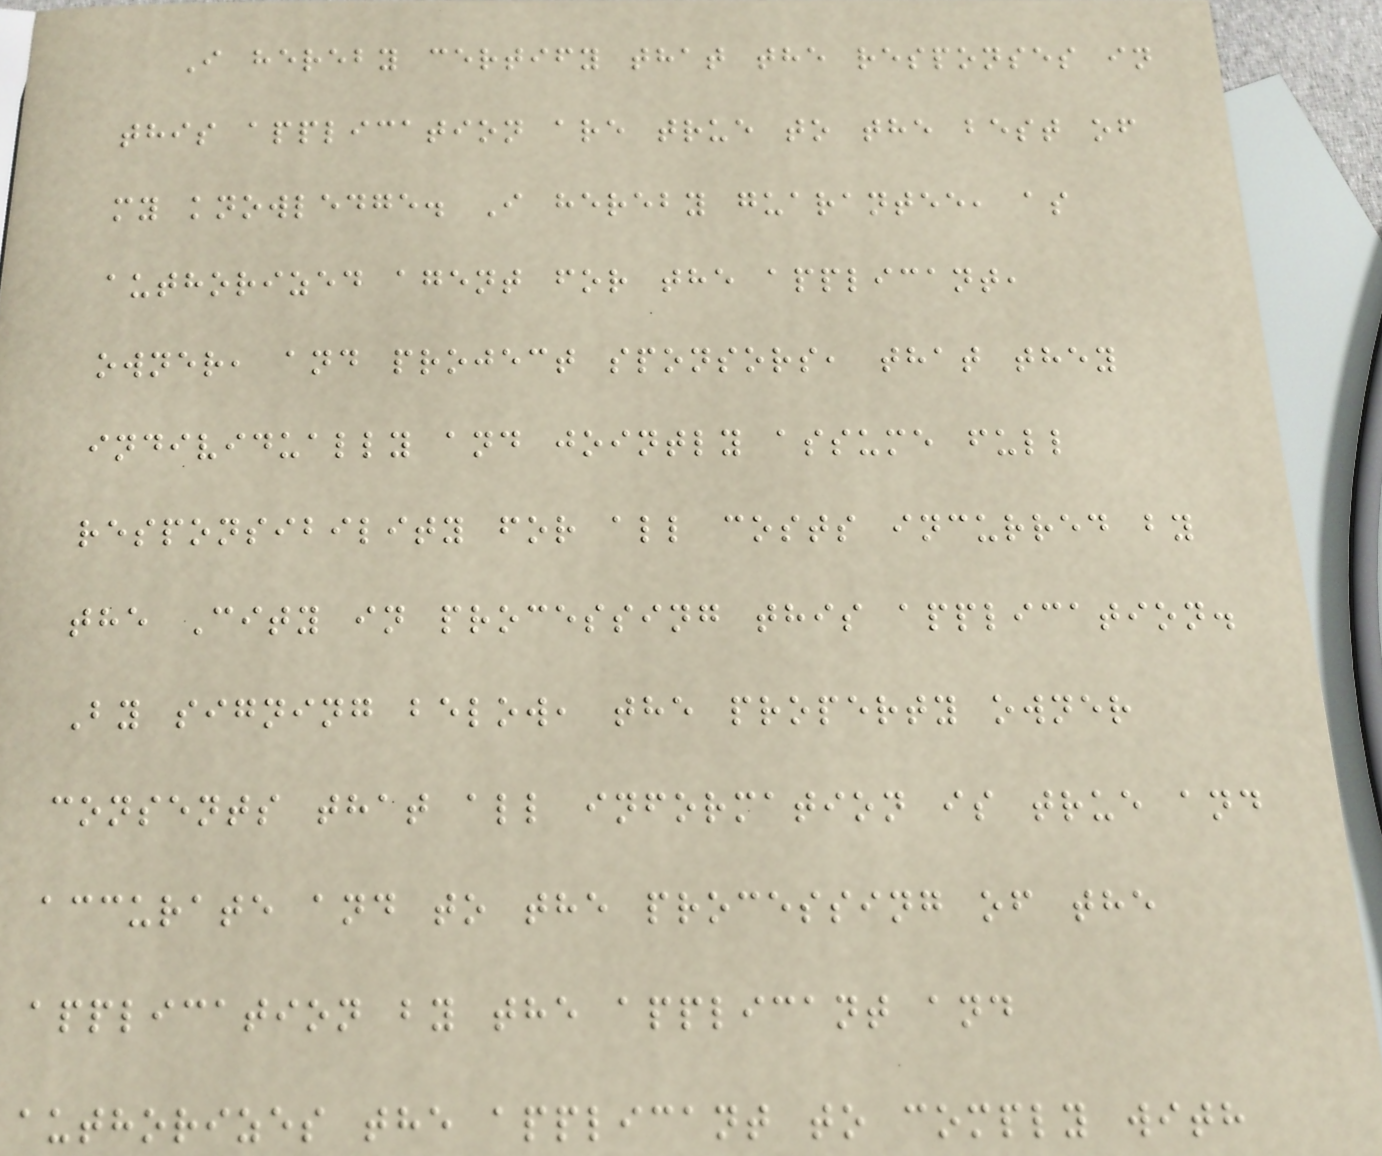I hereby certify that the responses in
this application are true to the best of
my knowledge. I hereby guarantee, as
authorized agent for the applicant,
owner, and project sponsors, that they
individually and jointly assume full
responsibility for all costs incurred by
the City in processing this application.
By signing below, the property owner
consents that all information is true and
accurate and to the processing of the
application by the applicant and
authorizes the applicant to comply with
